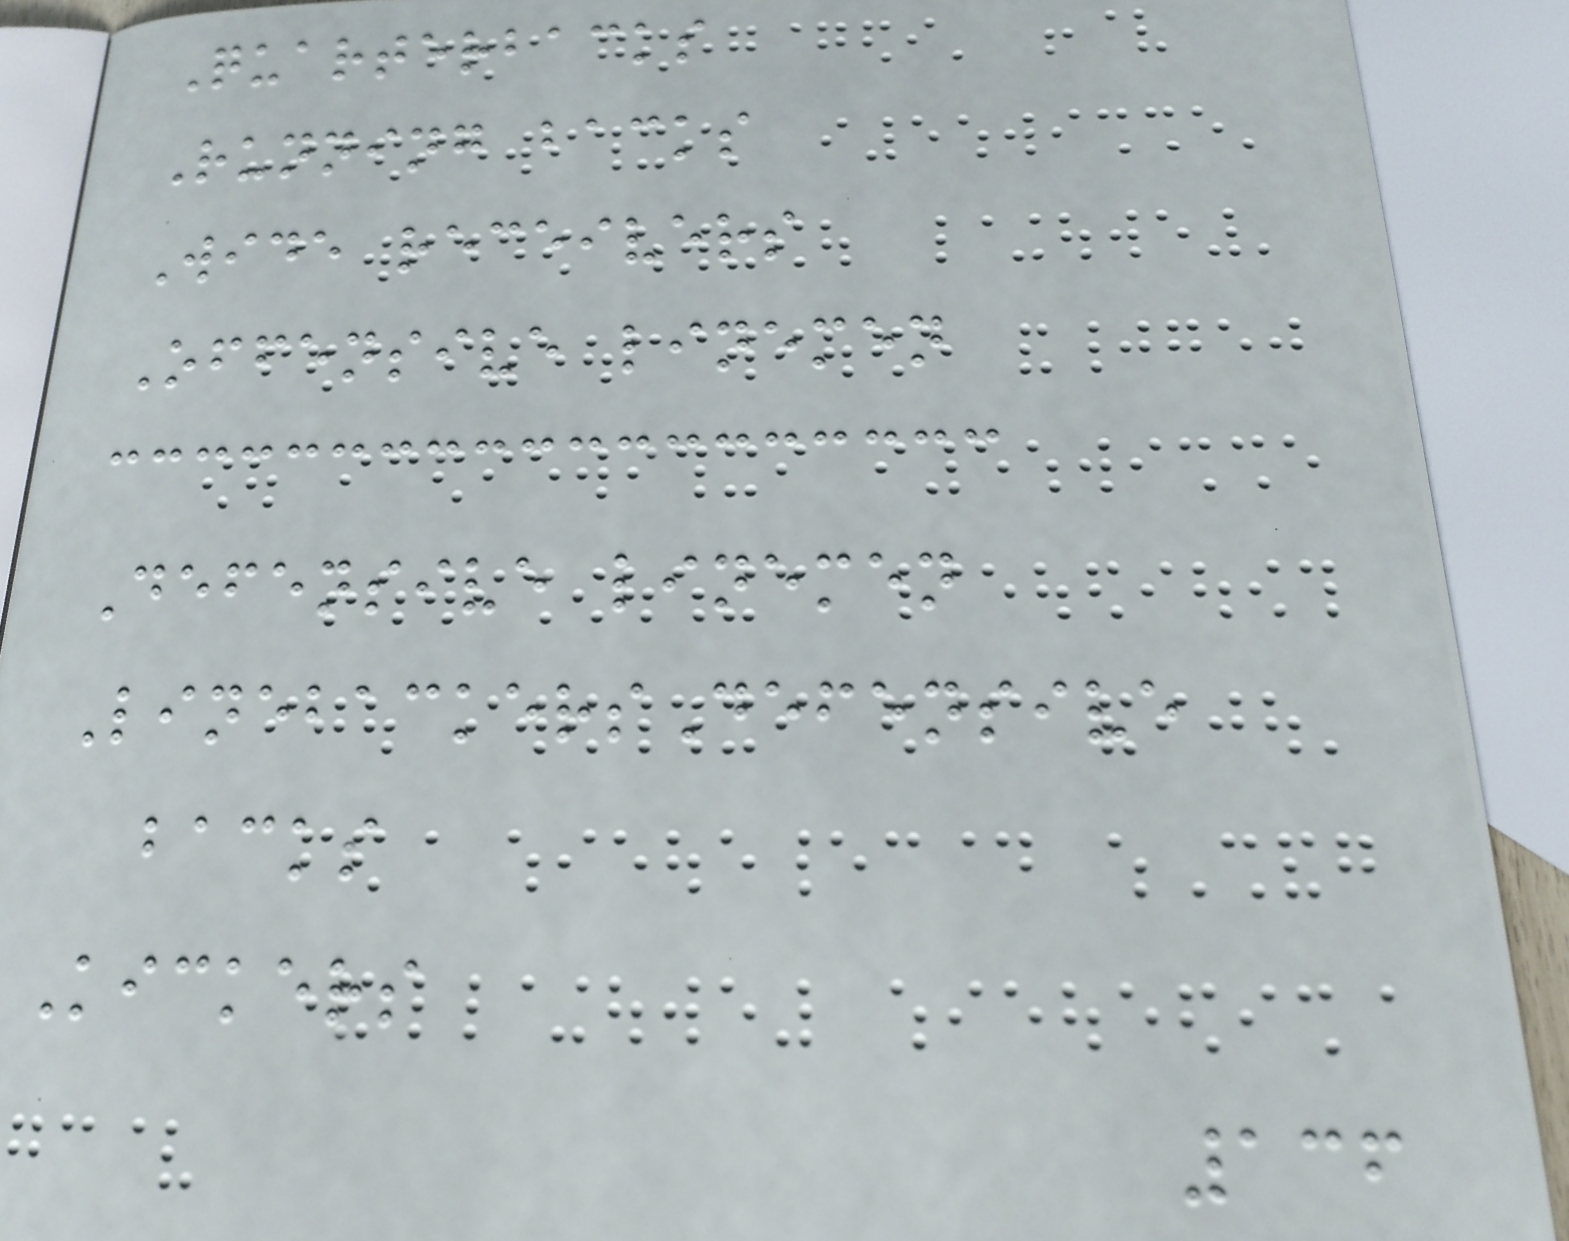Quarterbacks
Running backs
Wide receivers
Offensive linemen
Defensive linemen
LinebackersDefensive
backs
Kickers
136
